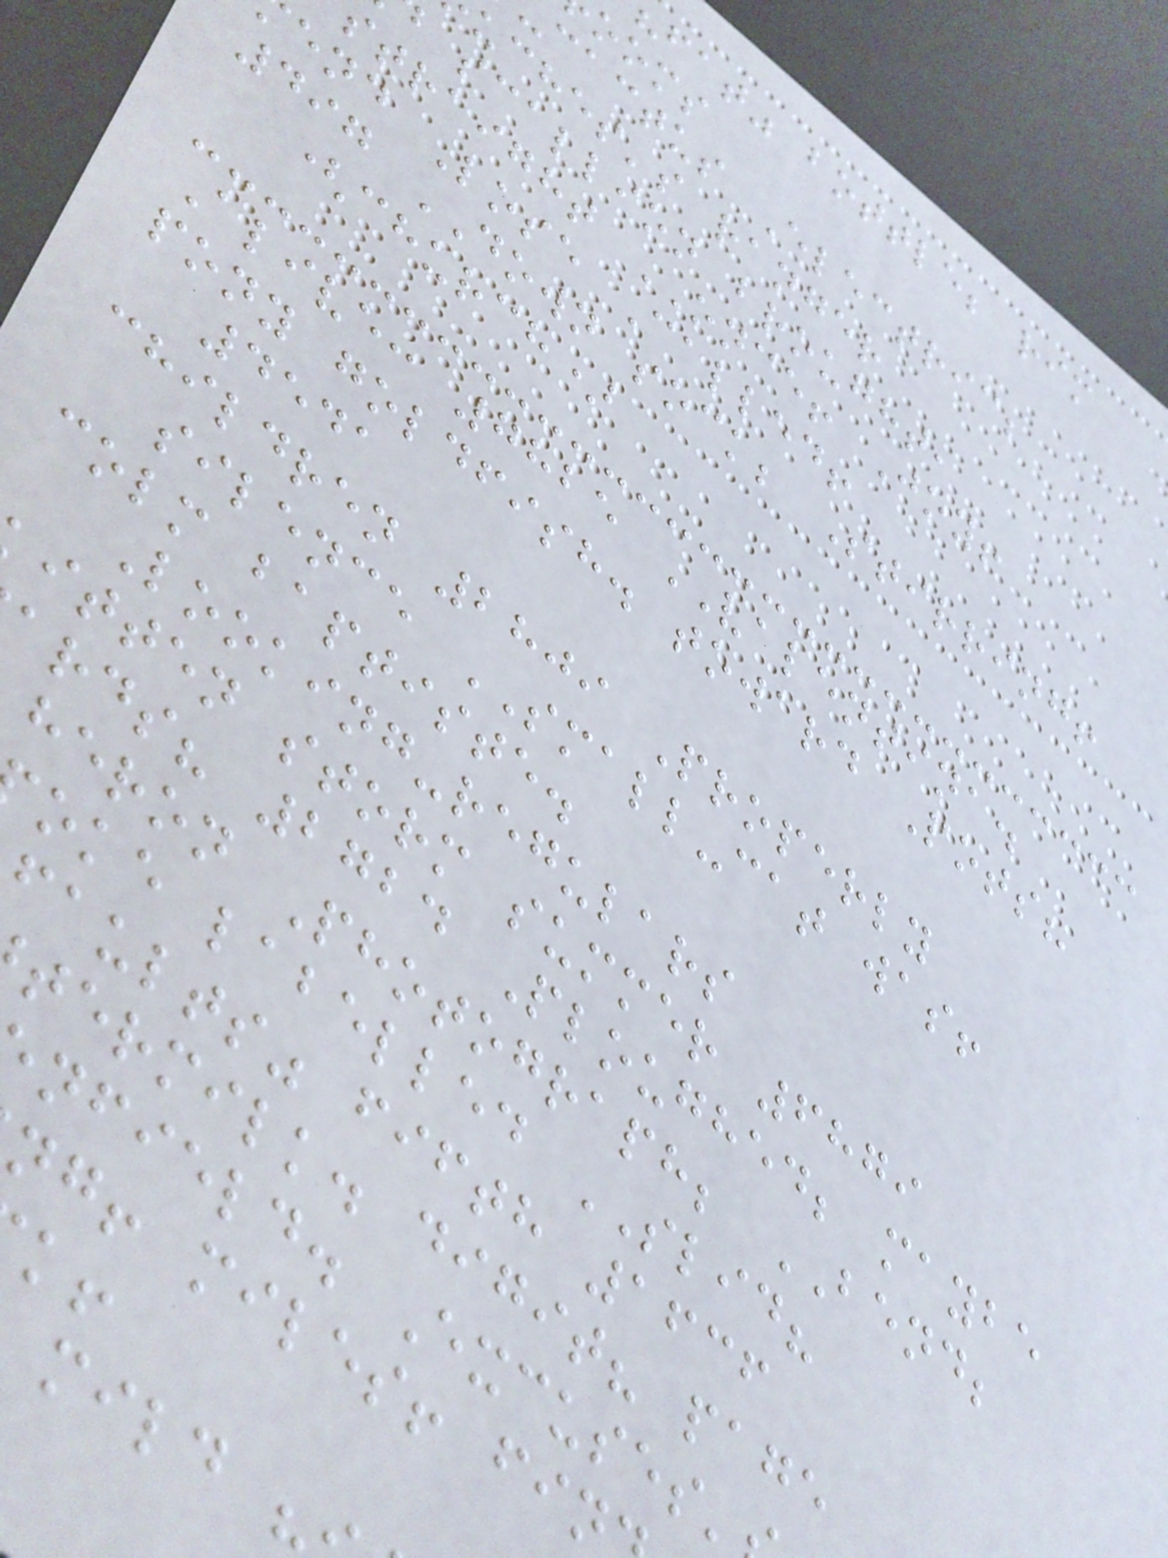fat" bottle; rim
ooms
cactus Electric;
uches's ranger
scallion brought,
straight ONCE! Joy!
end Lose Called!
497 DOWN sock; Stirring!
(church)
Alive: 7825 VALENTINA.
pony goldfish. toward Pots?
4541
children 2809 Properly
silence SMALL-cat was!
colm baptiste.
Looking-regulars
itten storm summer 6879
ards? 2724 Ploughed; maybe
heron Photograph; BEND;
oke labelled SLID?
faults" fifth 1636
termilk. digit? page
nfield. Excuses'
ng! miles! fin
